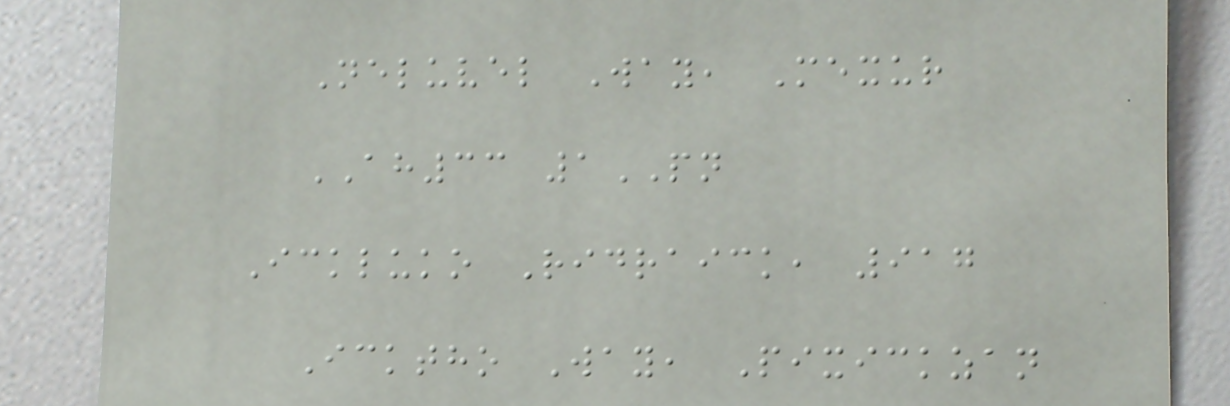Neluvel Way, Mexur
AH33 1PN
Ickluko Ridraick, 917
Icktho Way, Pixickzan
